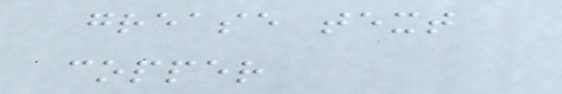grease text
copper
